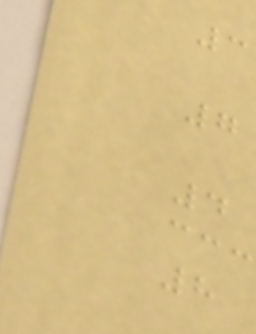3
7
4
8
